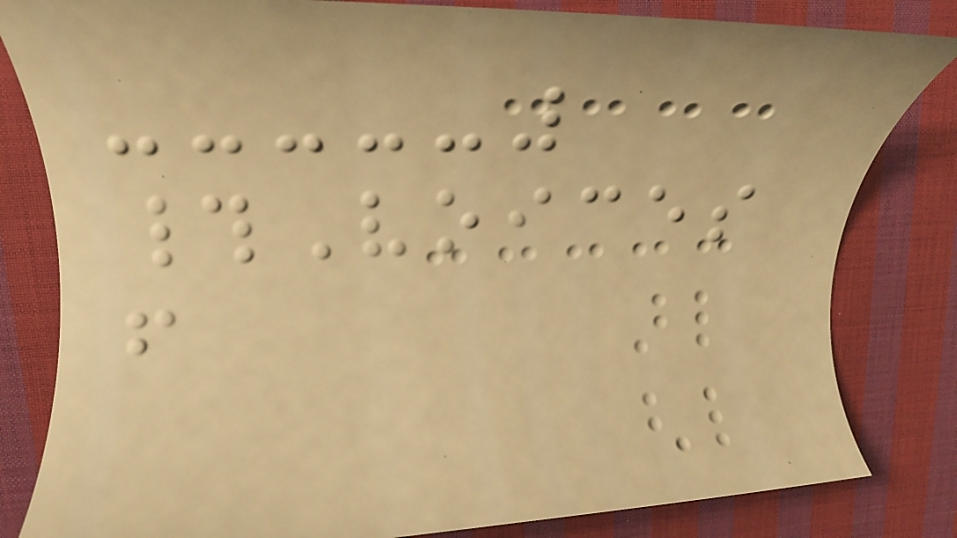#Voices
f
